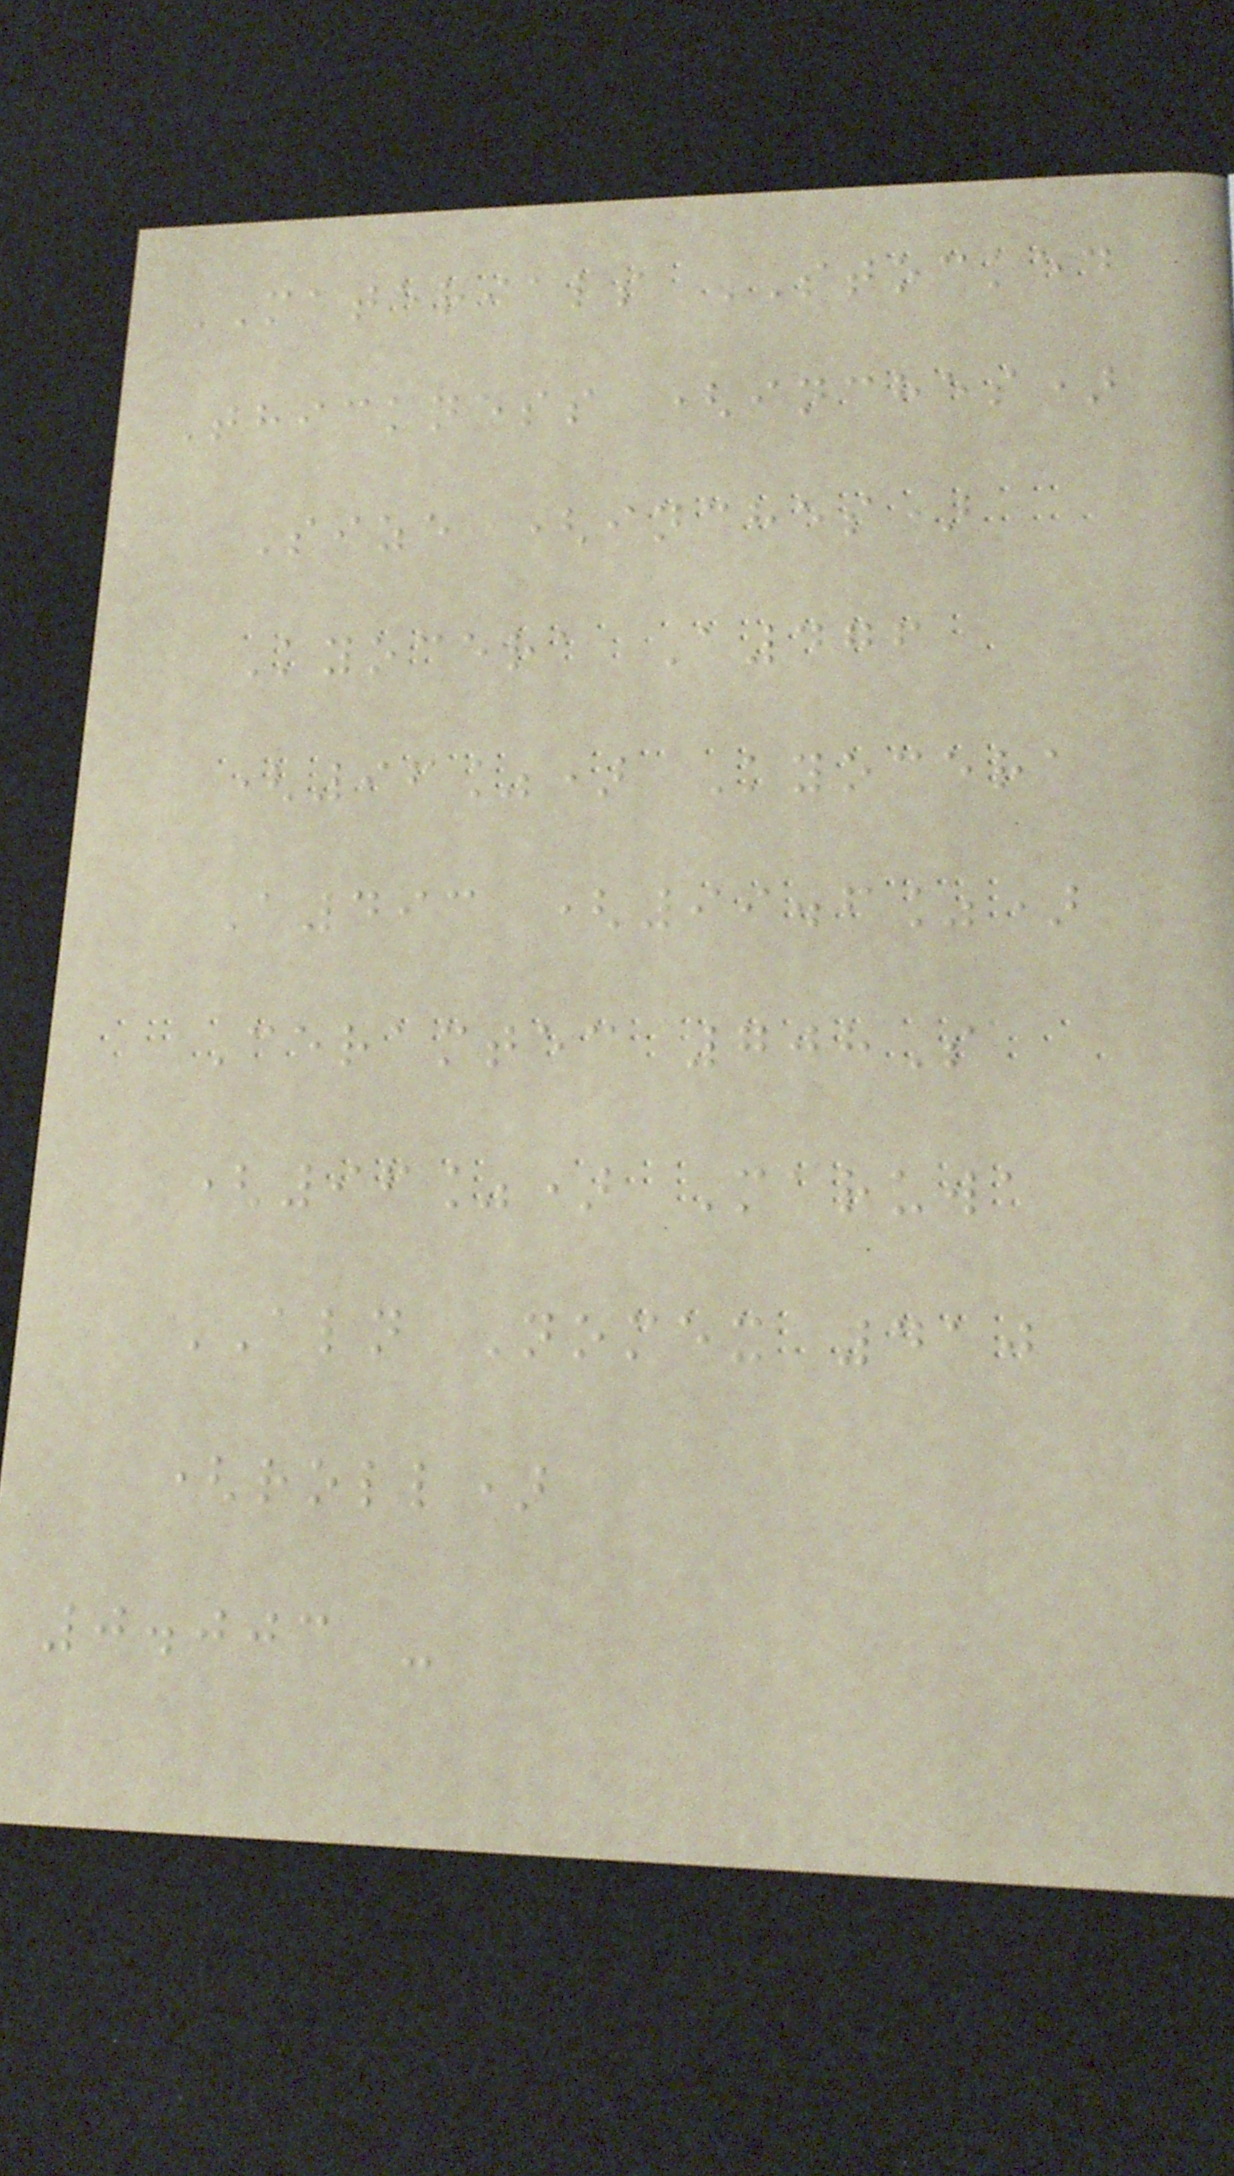MATERIALS STOCKED
Thickness (inches)
Size (inches)
Kyocera A476
(96%) Kyocera
A493 (99.6%)
Ceramtec 708S
(96%) Maruwa
ALN Nomex 410
(roll)
0.003 -
